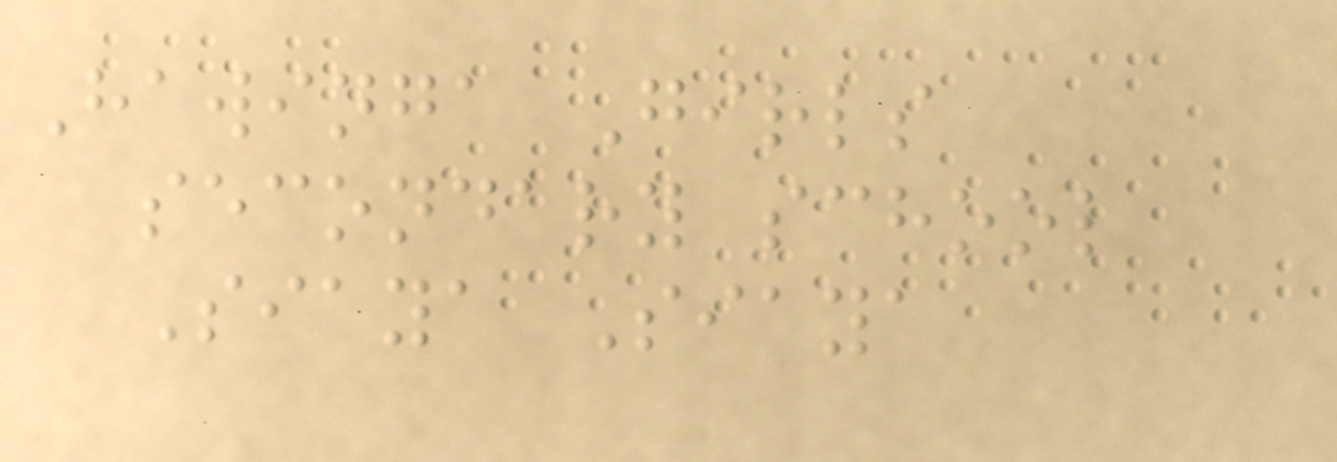Hawinga Girls
secondary school
Siaya Siaya
